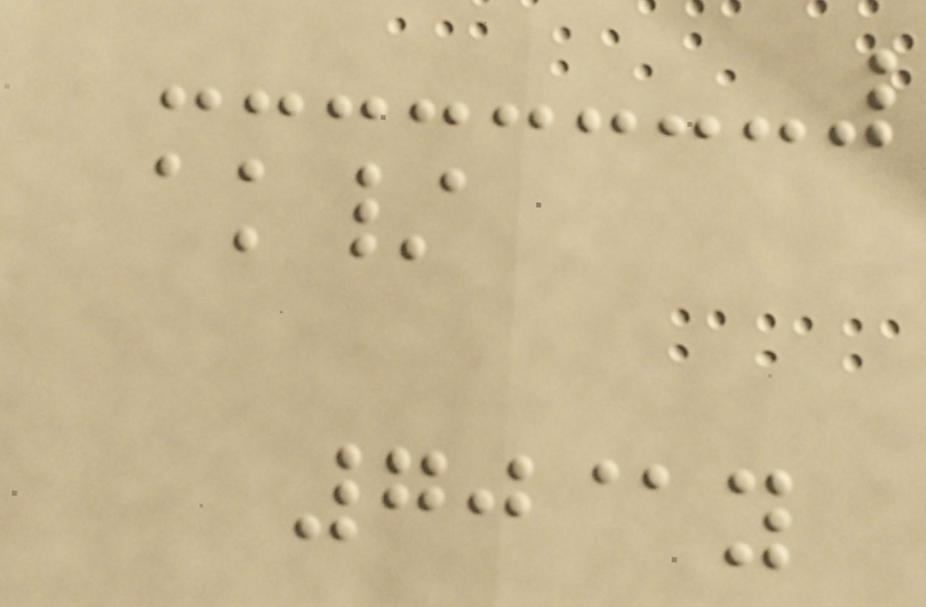ak/
70@y
